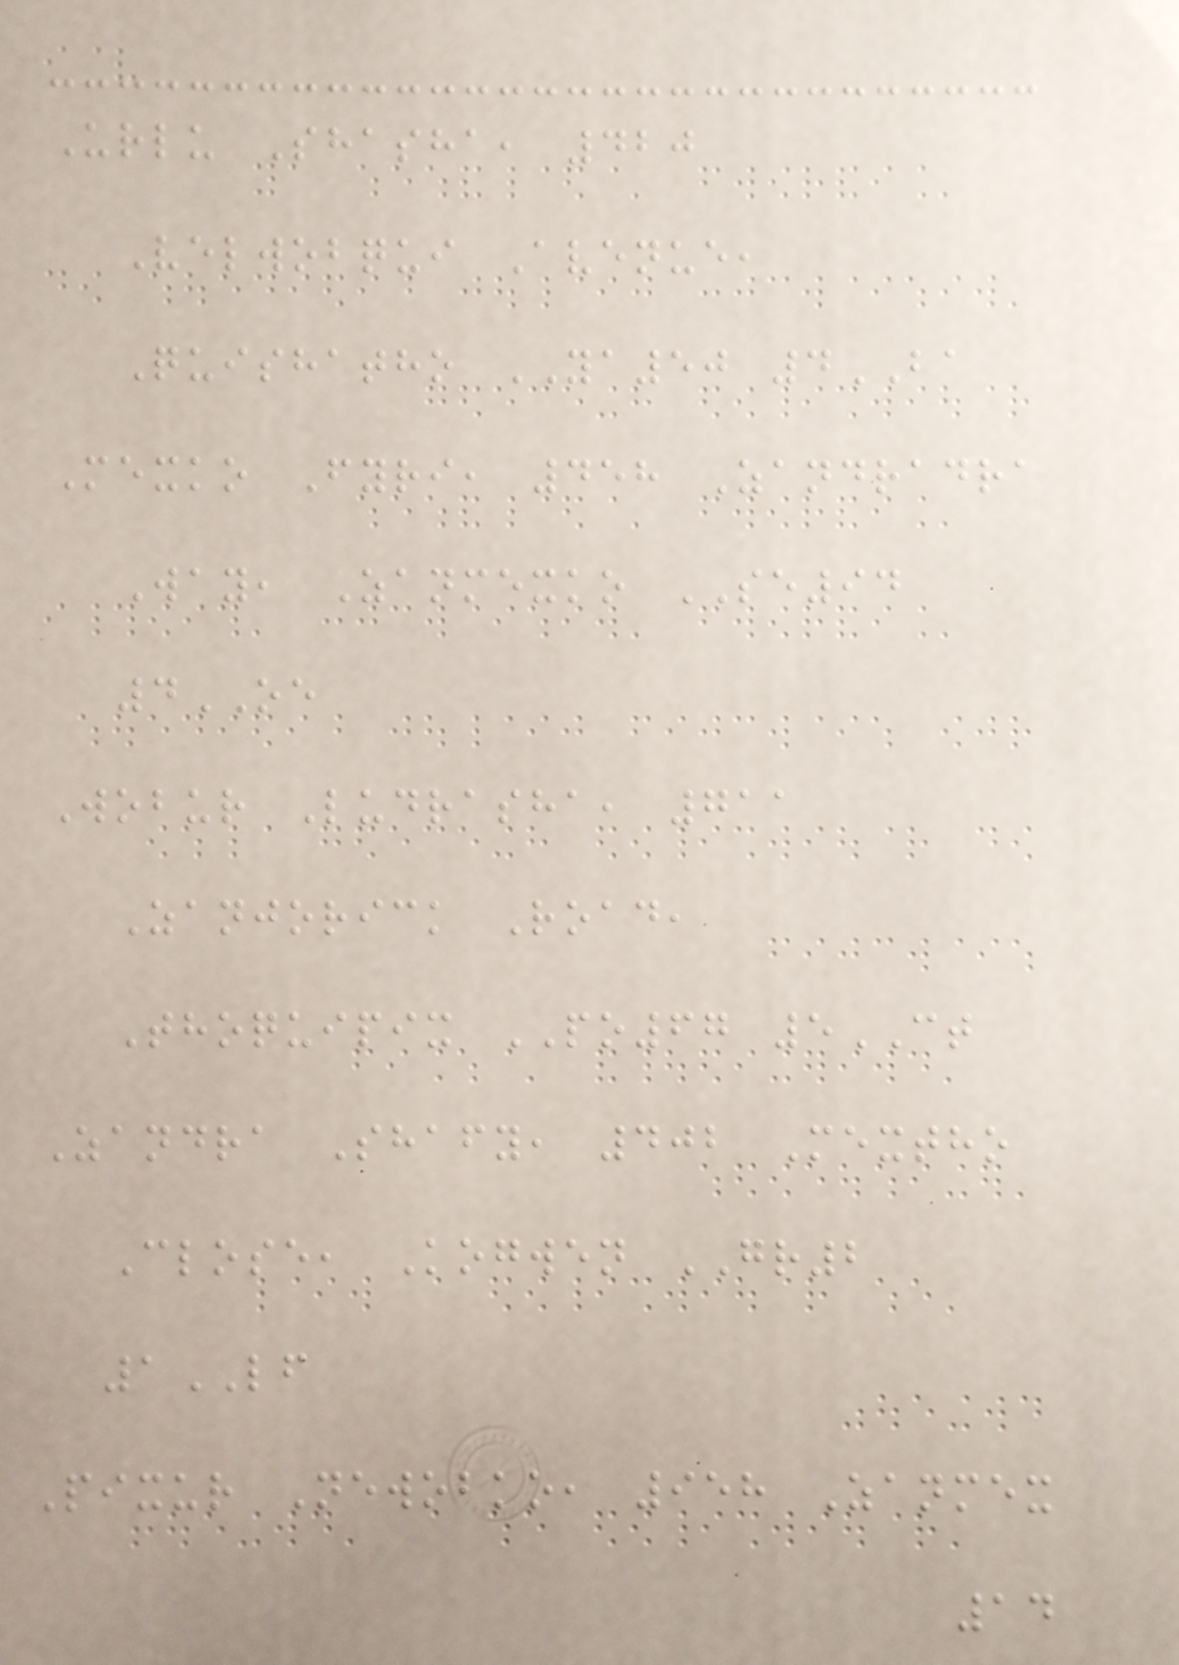Urlu Shasha, 420
Velwobqui Avenue,
Quishatho YA50 4BA
Mexko Fyri, 458 Zandradra
Way, Zanmexko SE94
4OE
Wobur Ludrasha, 711
Zanjorick Road,
Thoquipix PO67 5CT
Zandra Shafy, 402 Mextho
Close, Kogwen GR2
1LF
Pixur Newobko, 958 Zanmex
14
